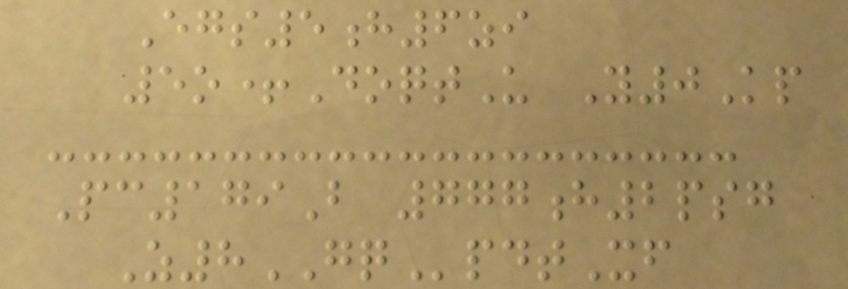Egs5h6zi
5o+DoqtU Y0Kp
Pc179B 777h2psg
Z8GQpdtXf
